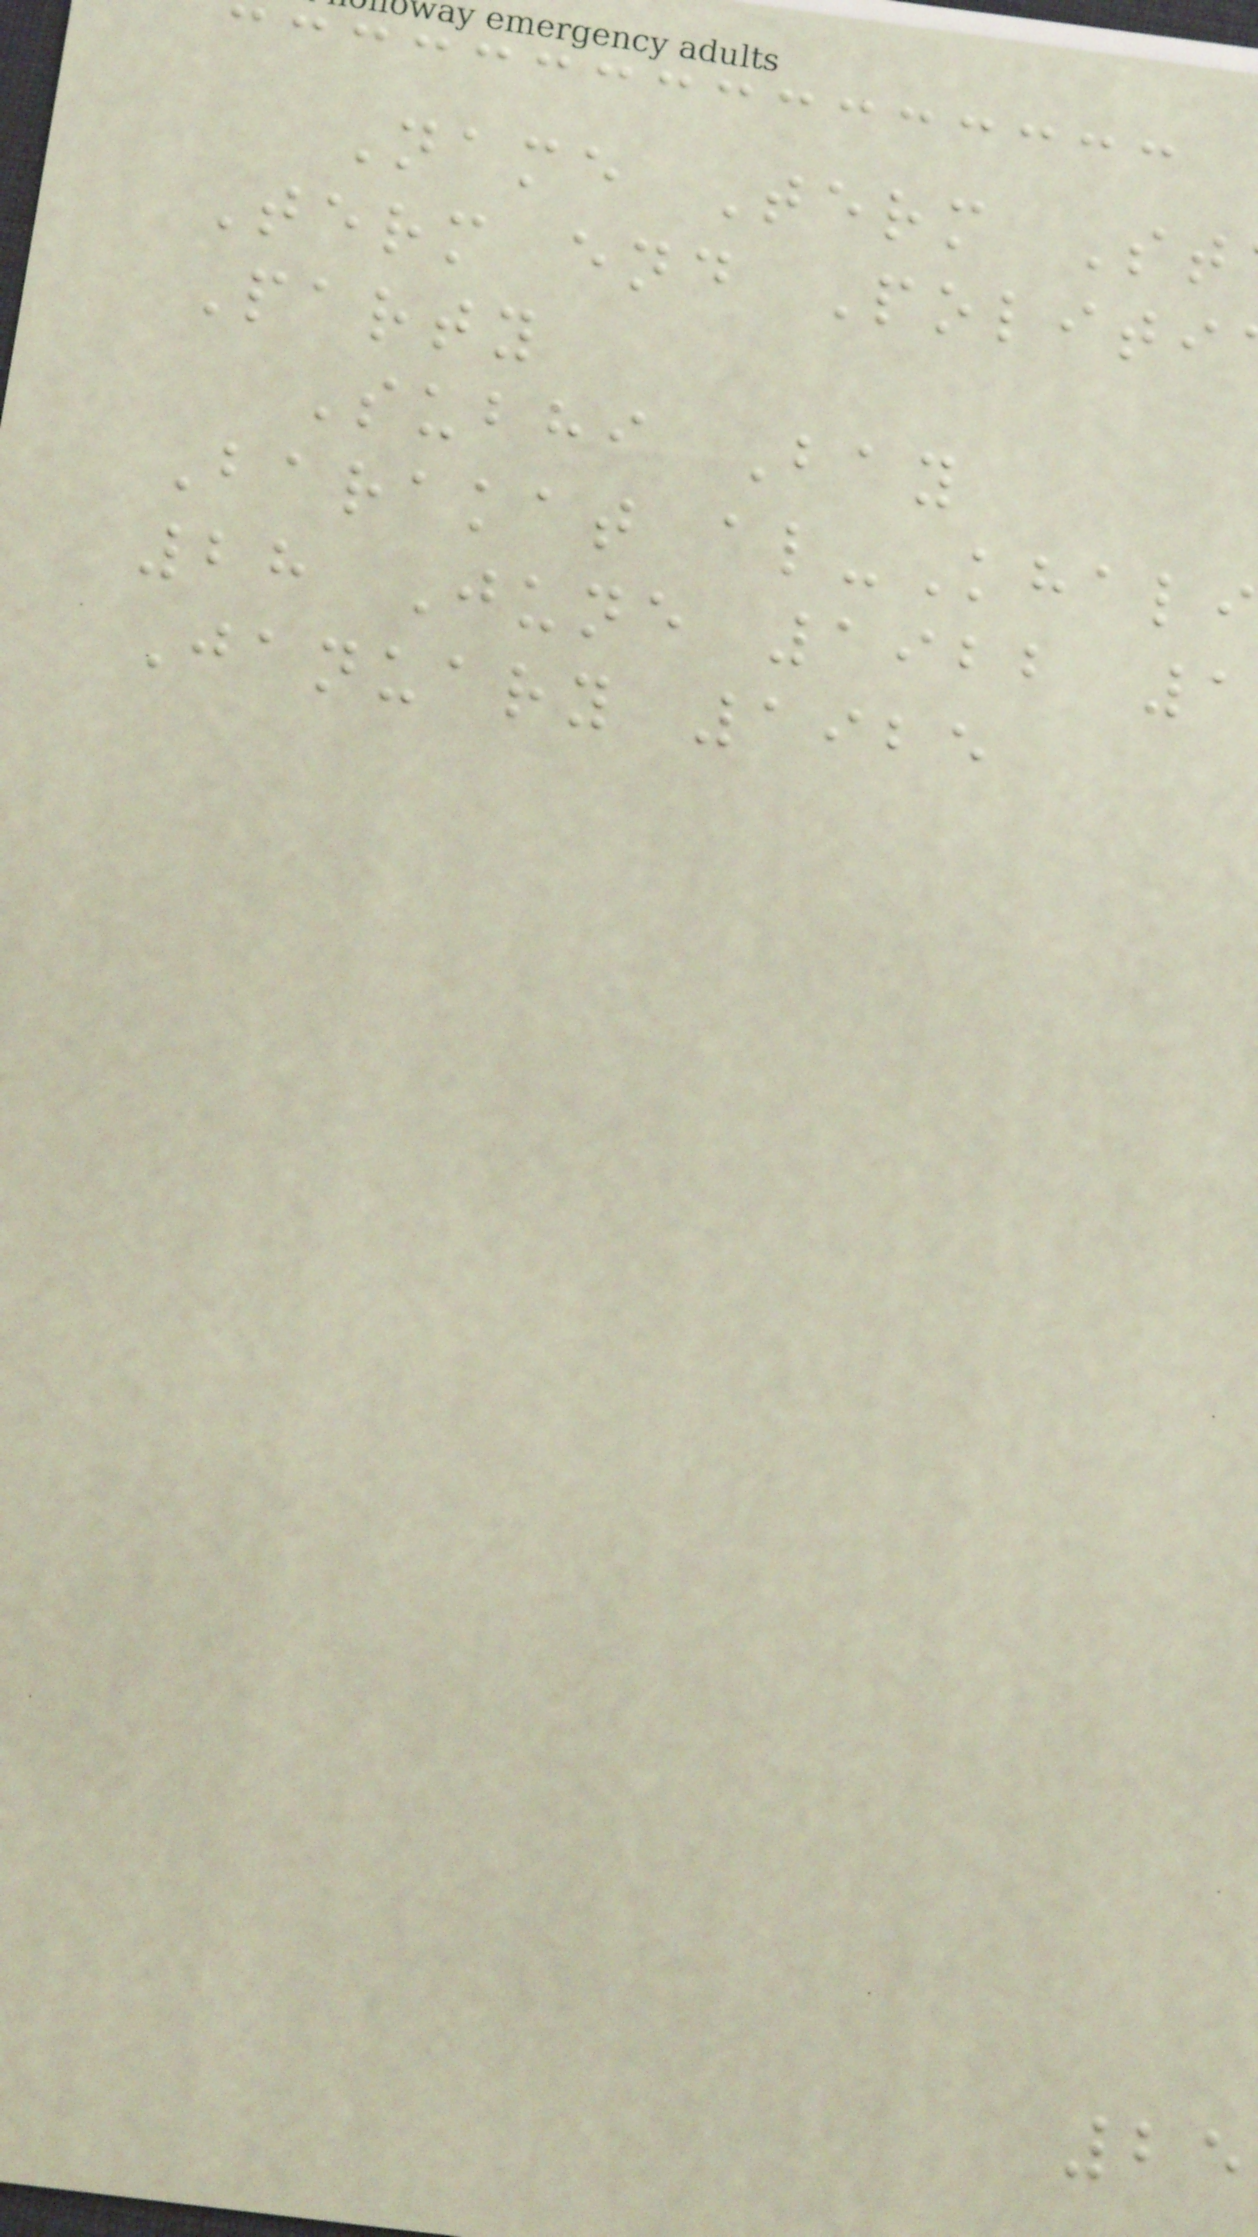Name Term St
Term end Politi
Party
Subhi Bay
Barakat al-Khali
28 June 1922 1
January 1925
